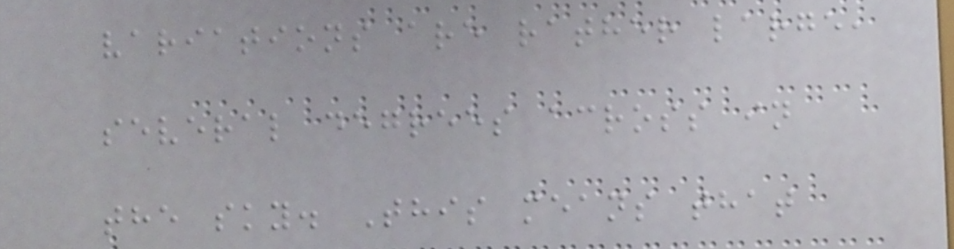variations are rather large,
several degrees across in
the sky. This means that
